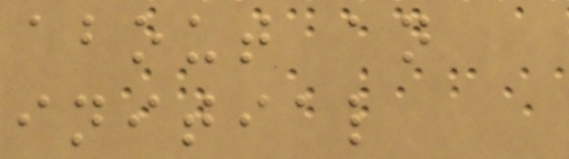about an
initial
